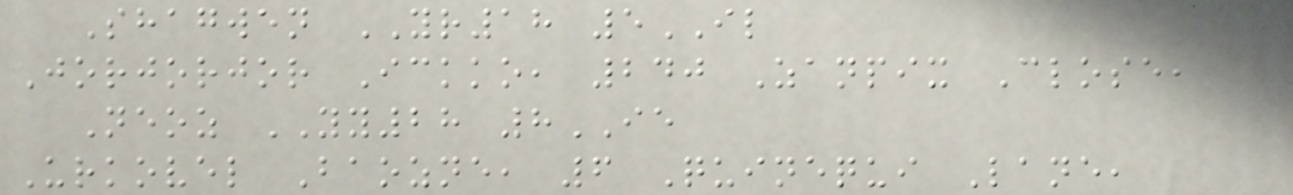Shagwen YR18 5IL
Jorjorjor Ickko, 240 Zanpix Close,
Neoz YY28 8IE
Urkovel Baozne, 6 Quinequi Lane,
